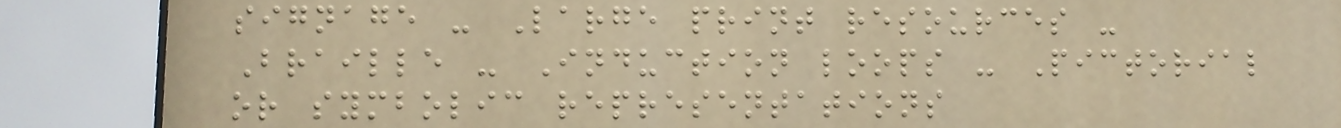signage - Large print resources -
Braille - Induction loops - Pictorial
or symbolic representations
